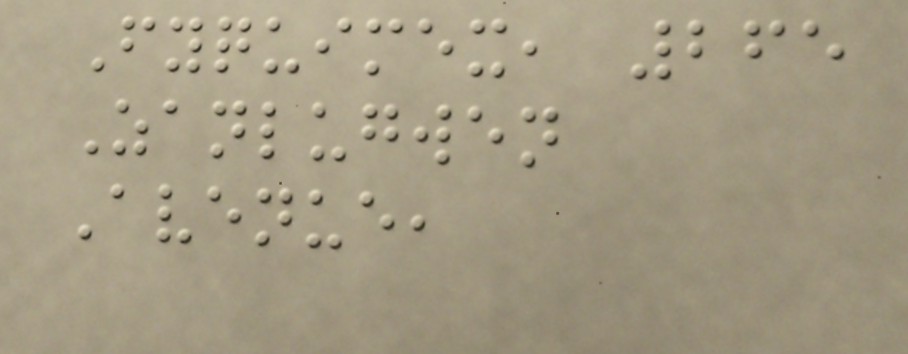Fyquimex, 265
Zanlugwen
Avenue,
